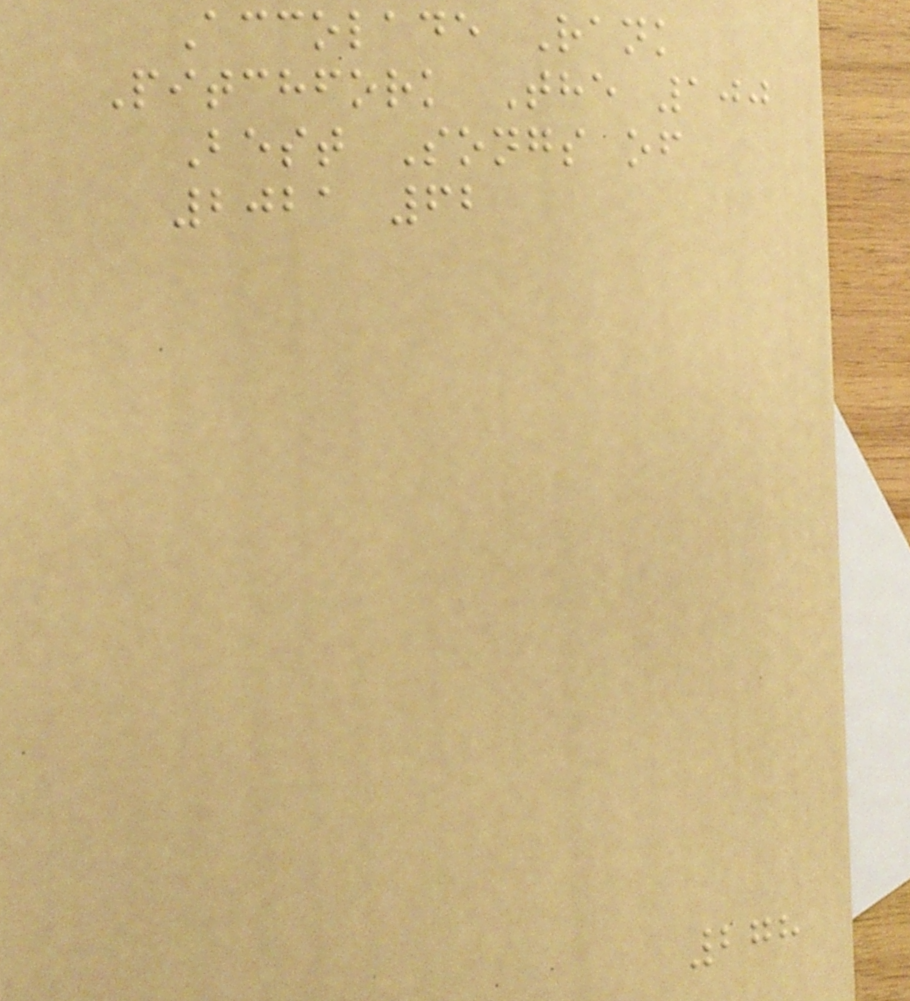Accolade Rank
Pitchfork The 100
Best Songs of
2021 62
278
